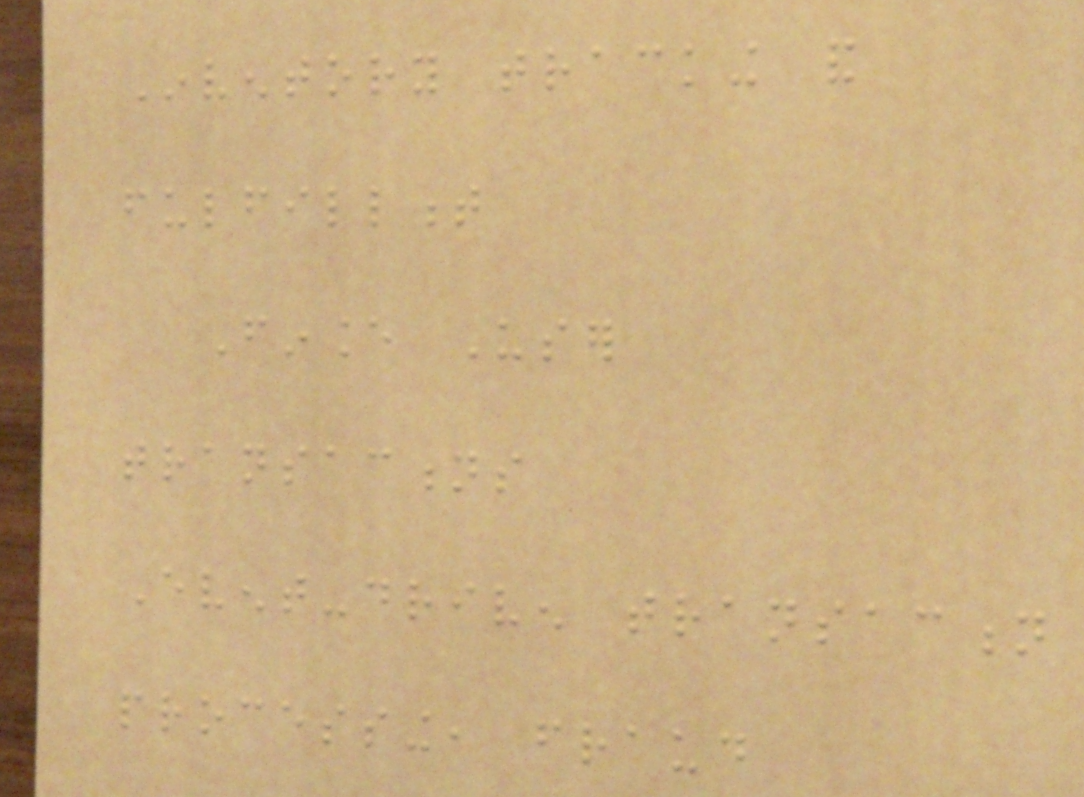Inventory tracking and
fulfillment
Finance User
transactions
Event-driven transaction
processing, fraud
